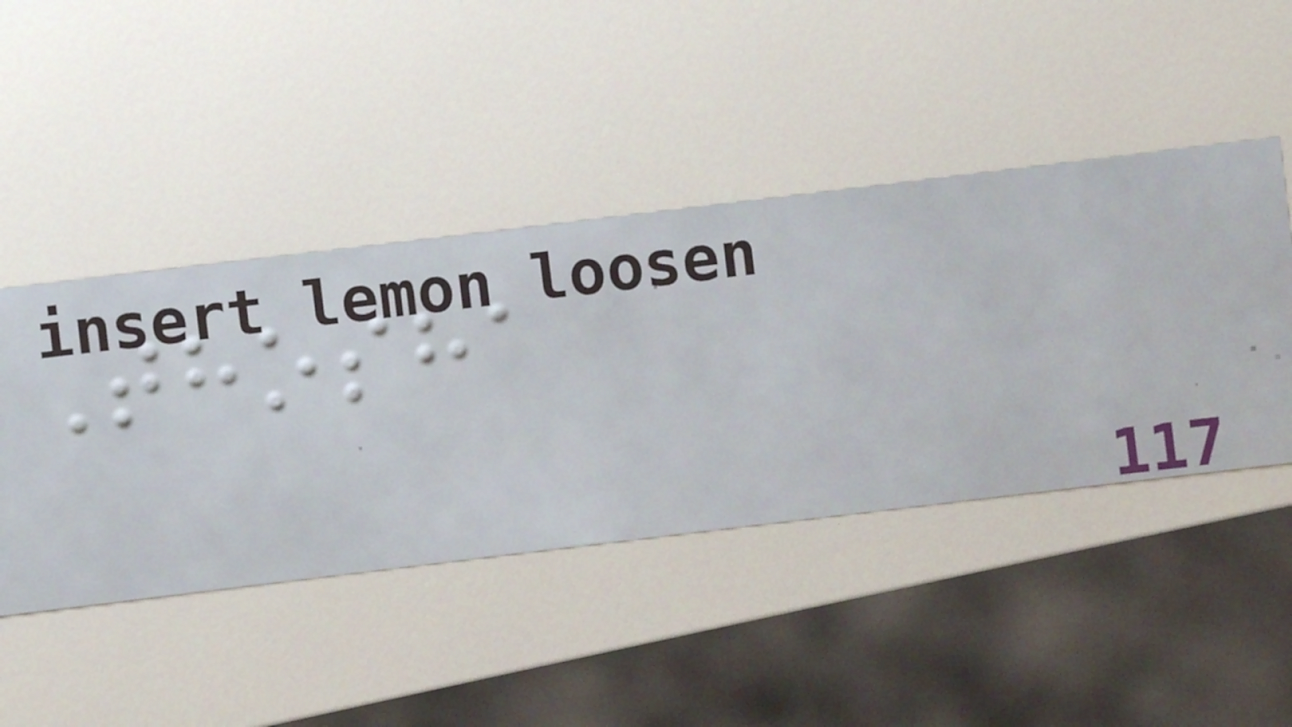Thosha
